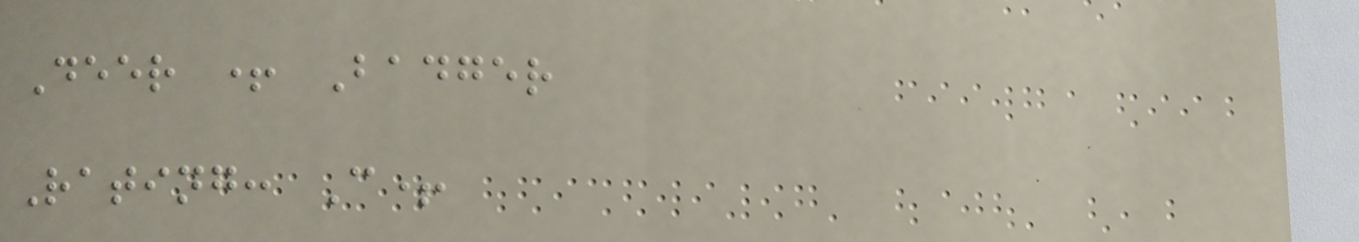Deer + Badger
Rating: C+
